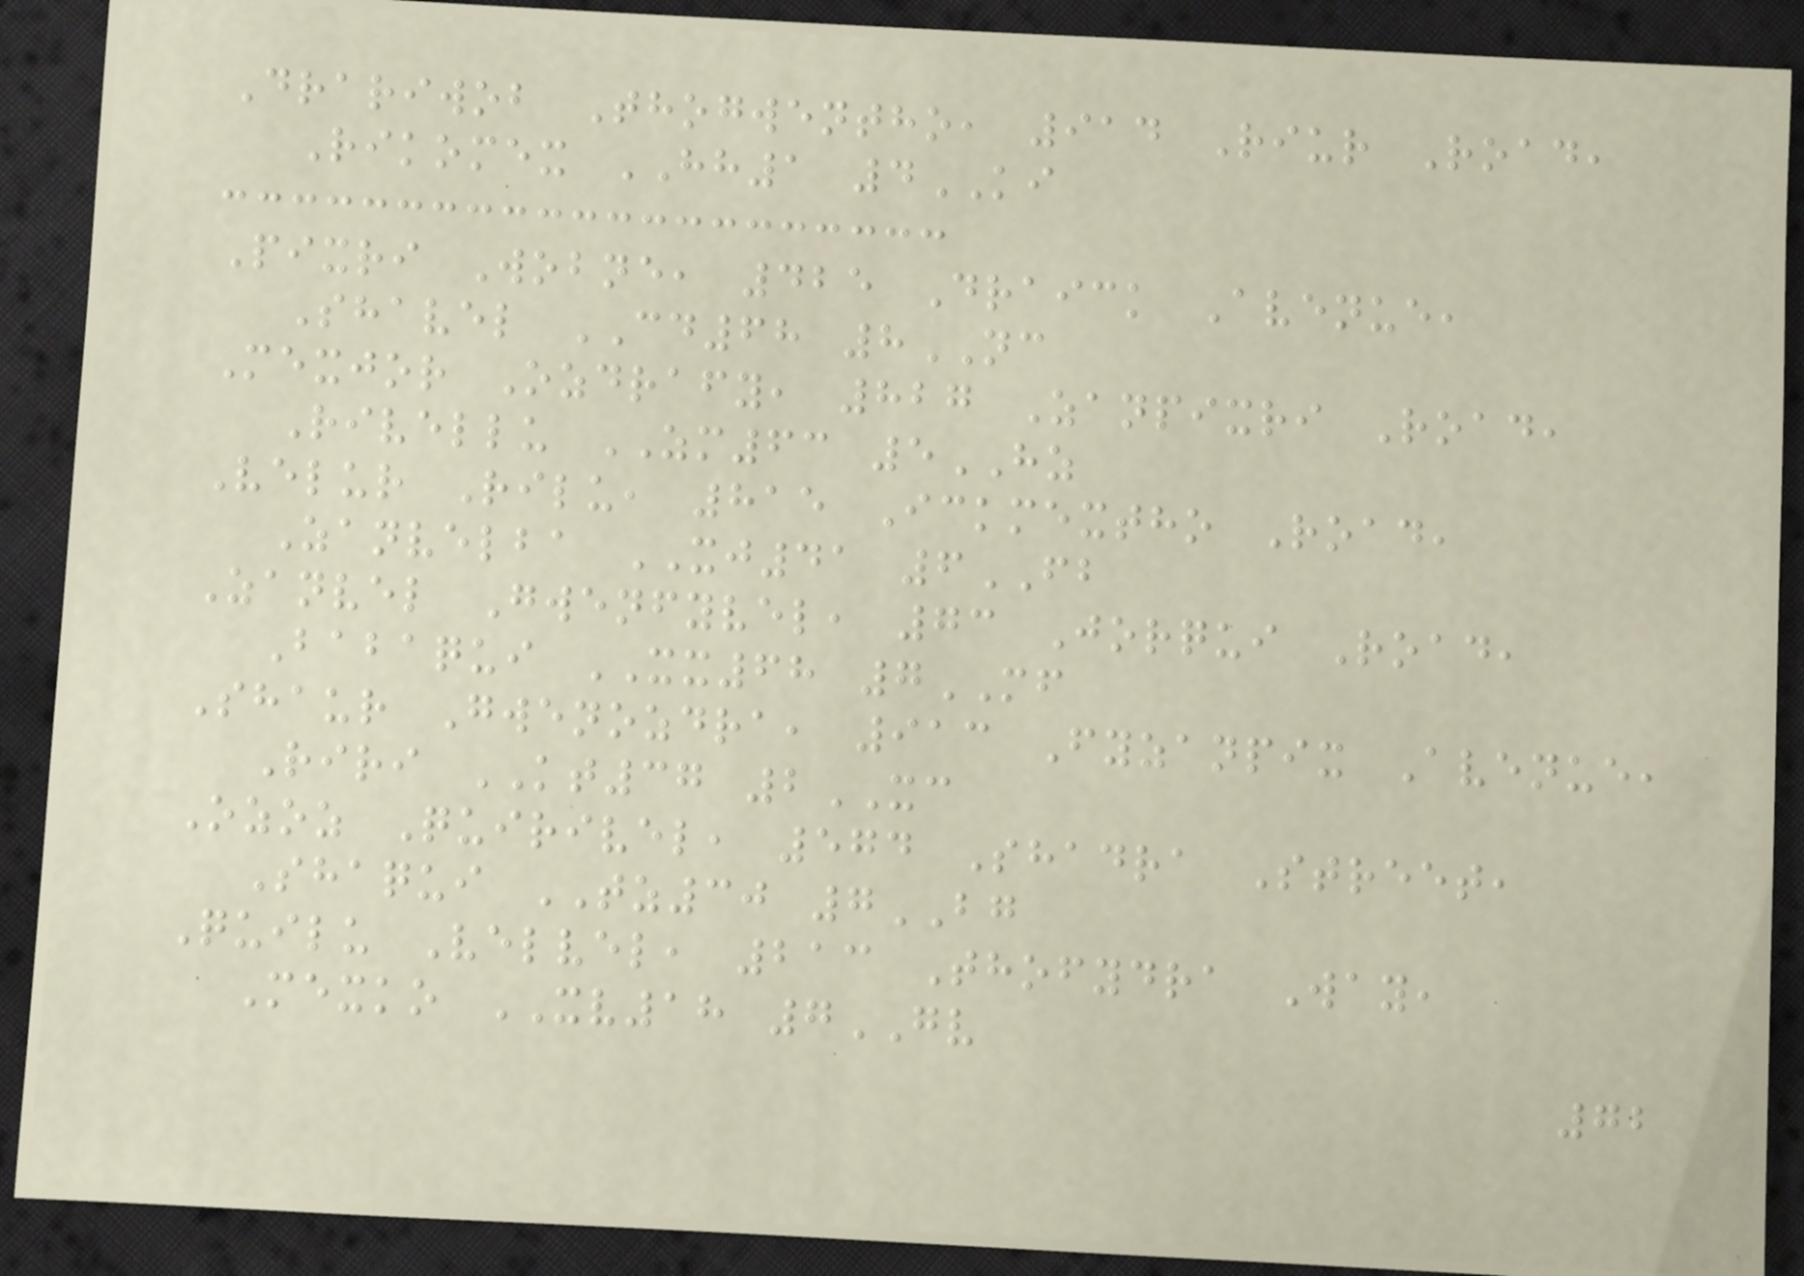Drariwob Thogwentho, 914 Riur Road,
Rikomex HH1 4KI
Pixri Wobne, 425 Draick Avenue,
Shavel CD68 8NC
Mexjor Ozdrafy, 827 Zanpixri Road,
Rivellu ZM63 5HZ
Velur Rilu, 815 Ickmextho Road,
Zanvelba XJ41 6FB
Zanvel Gwenfyvel, 73 Jorqui Road,
Babaqui XX68 7MF
Shaur Gwenozdra, 913 Fyzanpix Avenue,
Riri KT37 2XC
Ozoz Quirivel, 574 Shadra Street,
Shaqui TZ30 7BG
Quilu Velvel, 213 Thofydra Way,
Mexko XV18 7GV
72
